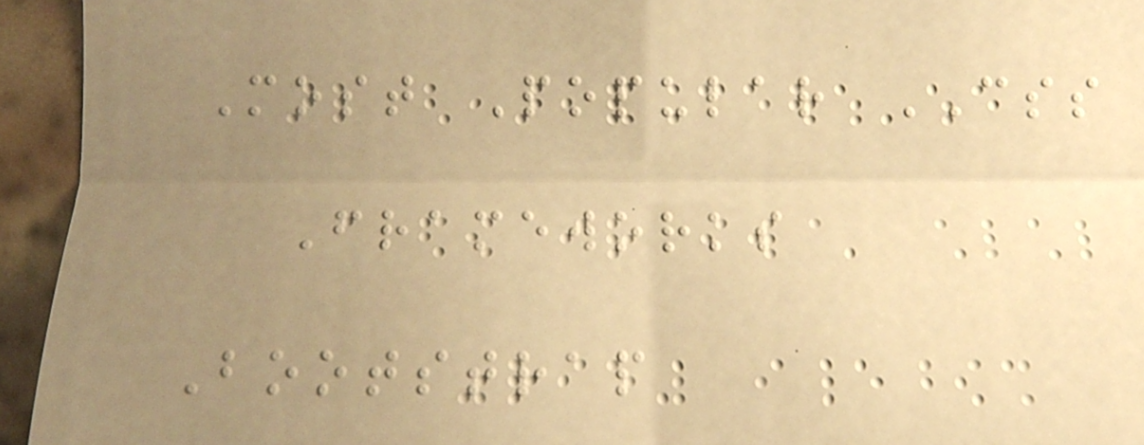Most Popular CSS
Frameworks
Bootstrap
